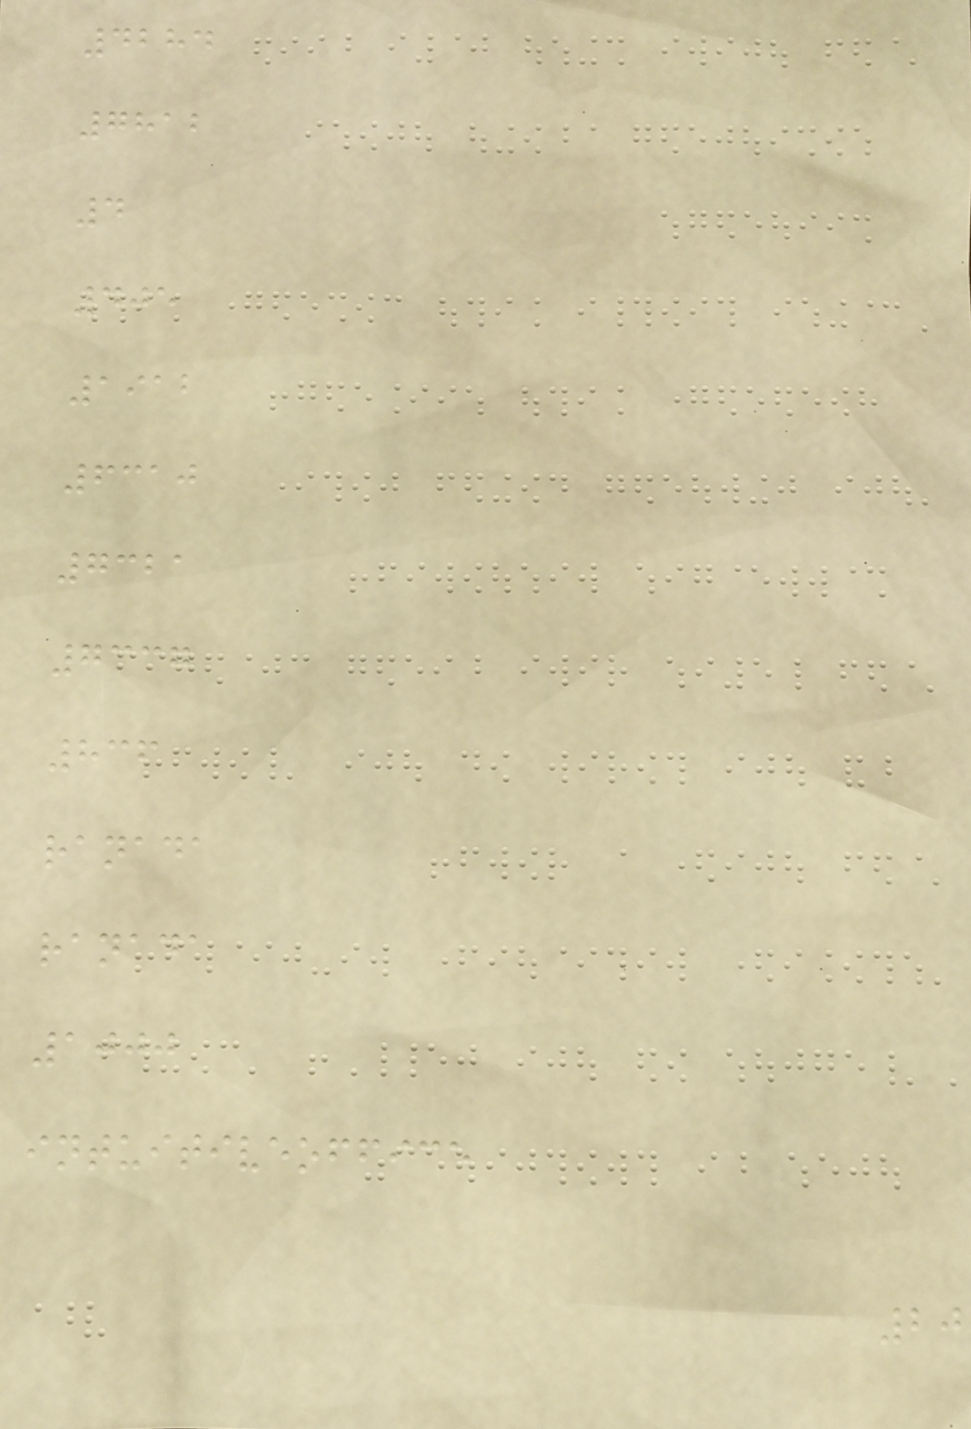4284
7812
4
405
1912
6310
7321
7337
836
ranada
ranada
1000
intuitiveoffice
20
